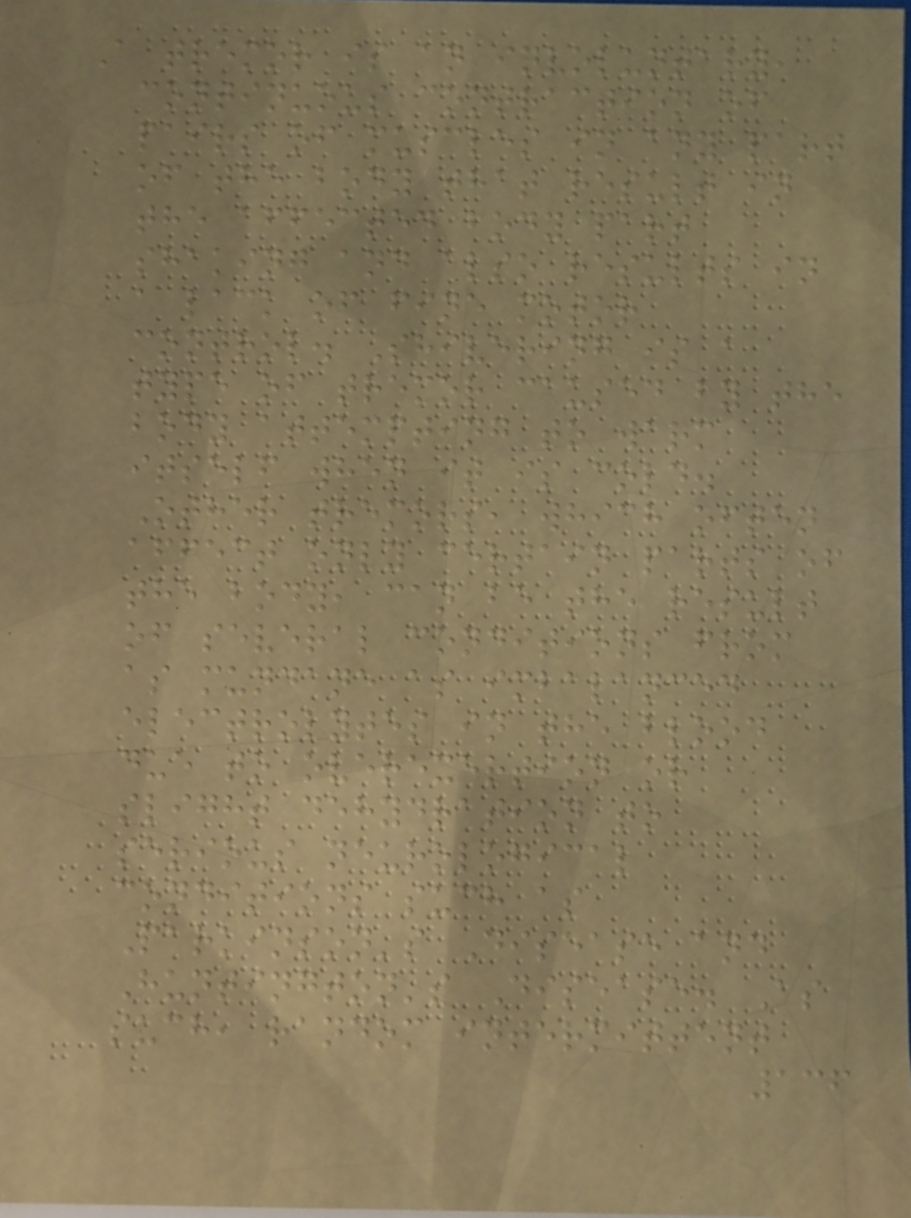A tremor is an involuntary,
continuous contraction of
pairs of muscles in any part
of the body that result in
the affected body part
shaking and also results in
a lack of fine motor
control. Shivering is a
type of tremor caused by the
body attempting to warm
itself when it is cold.
Other tremors, which often
affect only certain parts of
the body, can be the result
of several conditions from
as mundane as imbalanced
electrolytes in the blood
due to overexertion or
slight dehydration to
serious neurological
conditions such as
Parkinson's Disease and
Huntington's Disease. As
such, random intermittent
136
